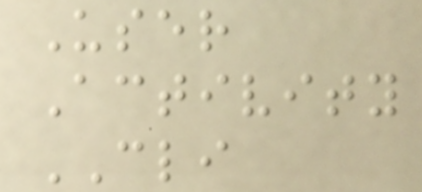User
Activity
CLI
